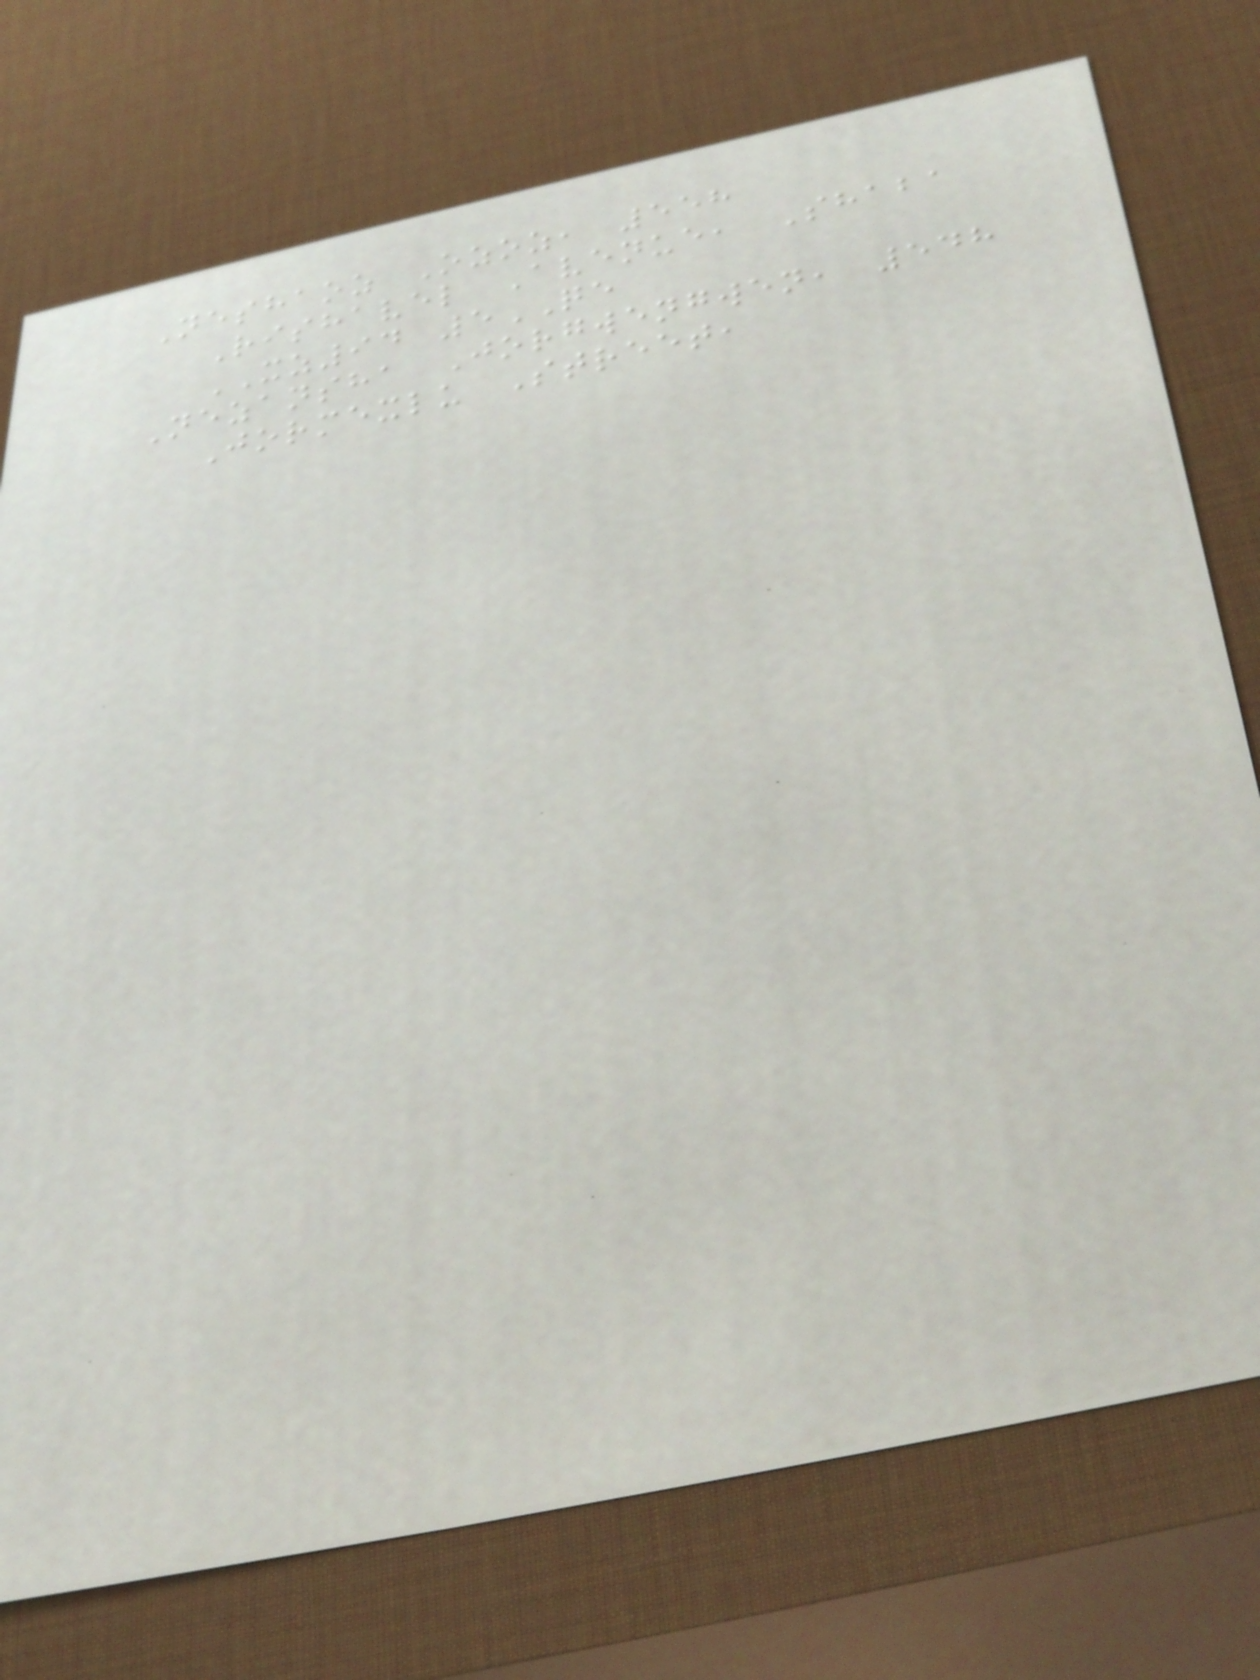Neshaoz Ozoz, 558
Rishavel Avenue, Shaba
XZ94 5QE
Nezansha Jorgwengwen, 548
Jormexlu Street,
